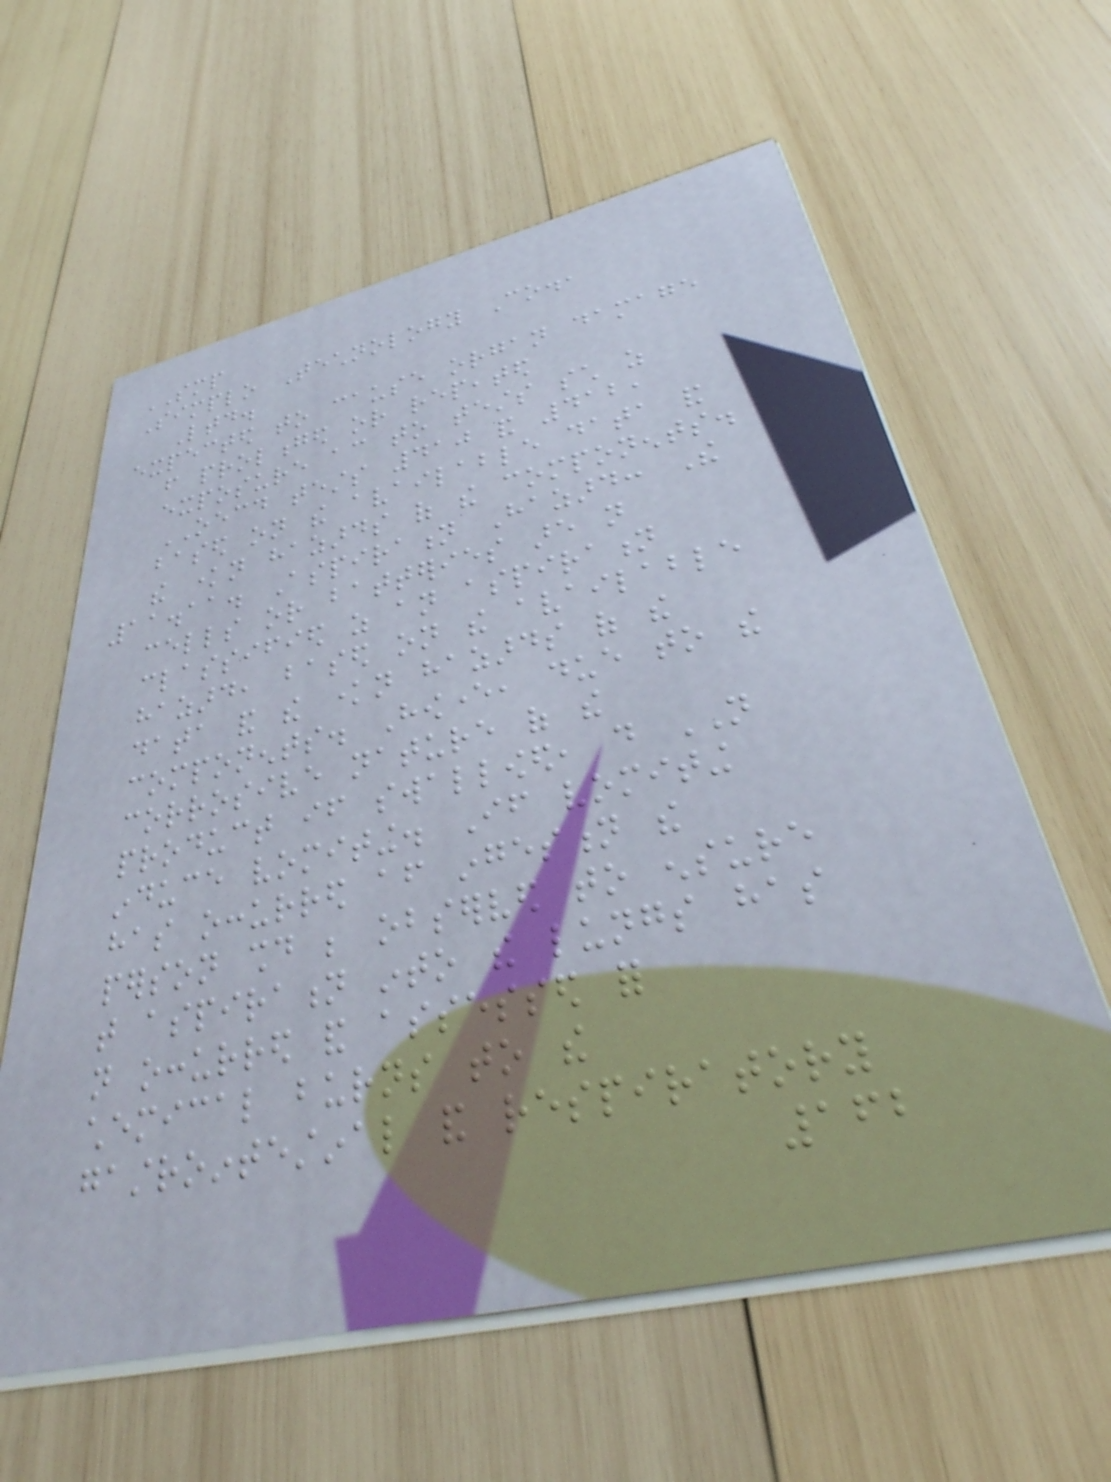SMP
Simplo Technology Co.,
Ltd.
expected to cause organ damage
from prolonged or repeated
exposure according to tests such as
OECD tests 410 and 412,
based on the available data and
the known hazards of the components.
11.11. Aspiration Hazard: The
cells or batteries are not
classified as an aspiration
hazard, based on the available
data and the known hazards of the
components. However, due to the
corrosive nature of the
product if swallowed, do NOT
induce vomiting. If vomiting
has occurred after ingestion the
person should be observed to ensure
that aspiration into the lungs has
not occurred and assessed for
chemical burns to the
gastrointestinal and respiratory
162
